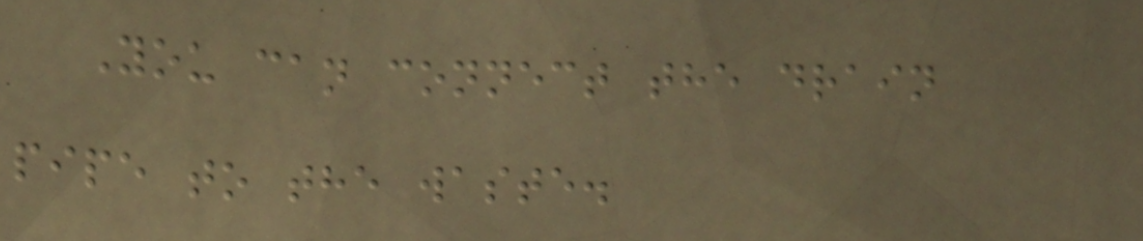You can connect the drain
pipe to the waste.
